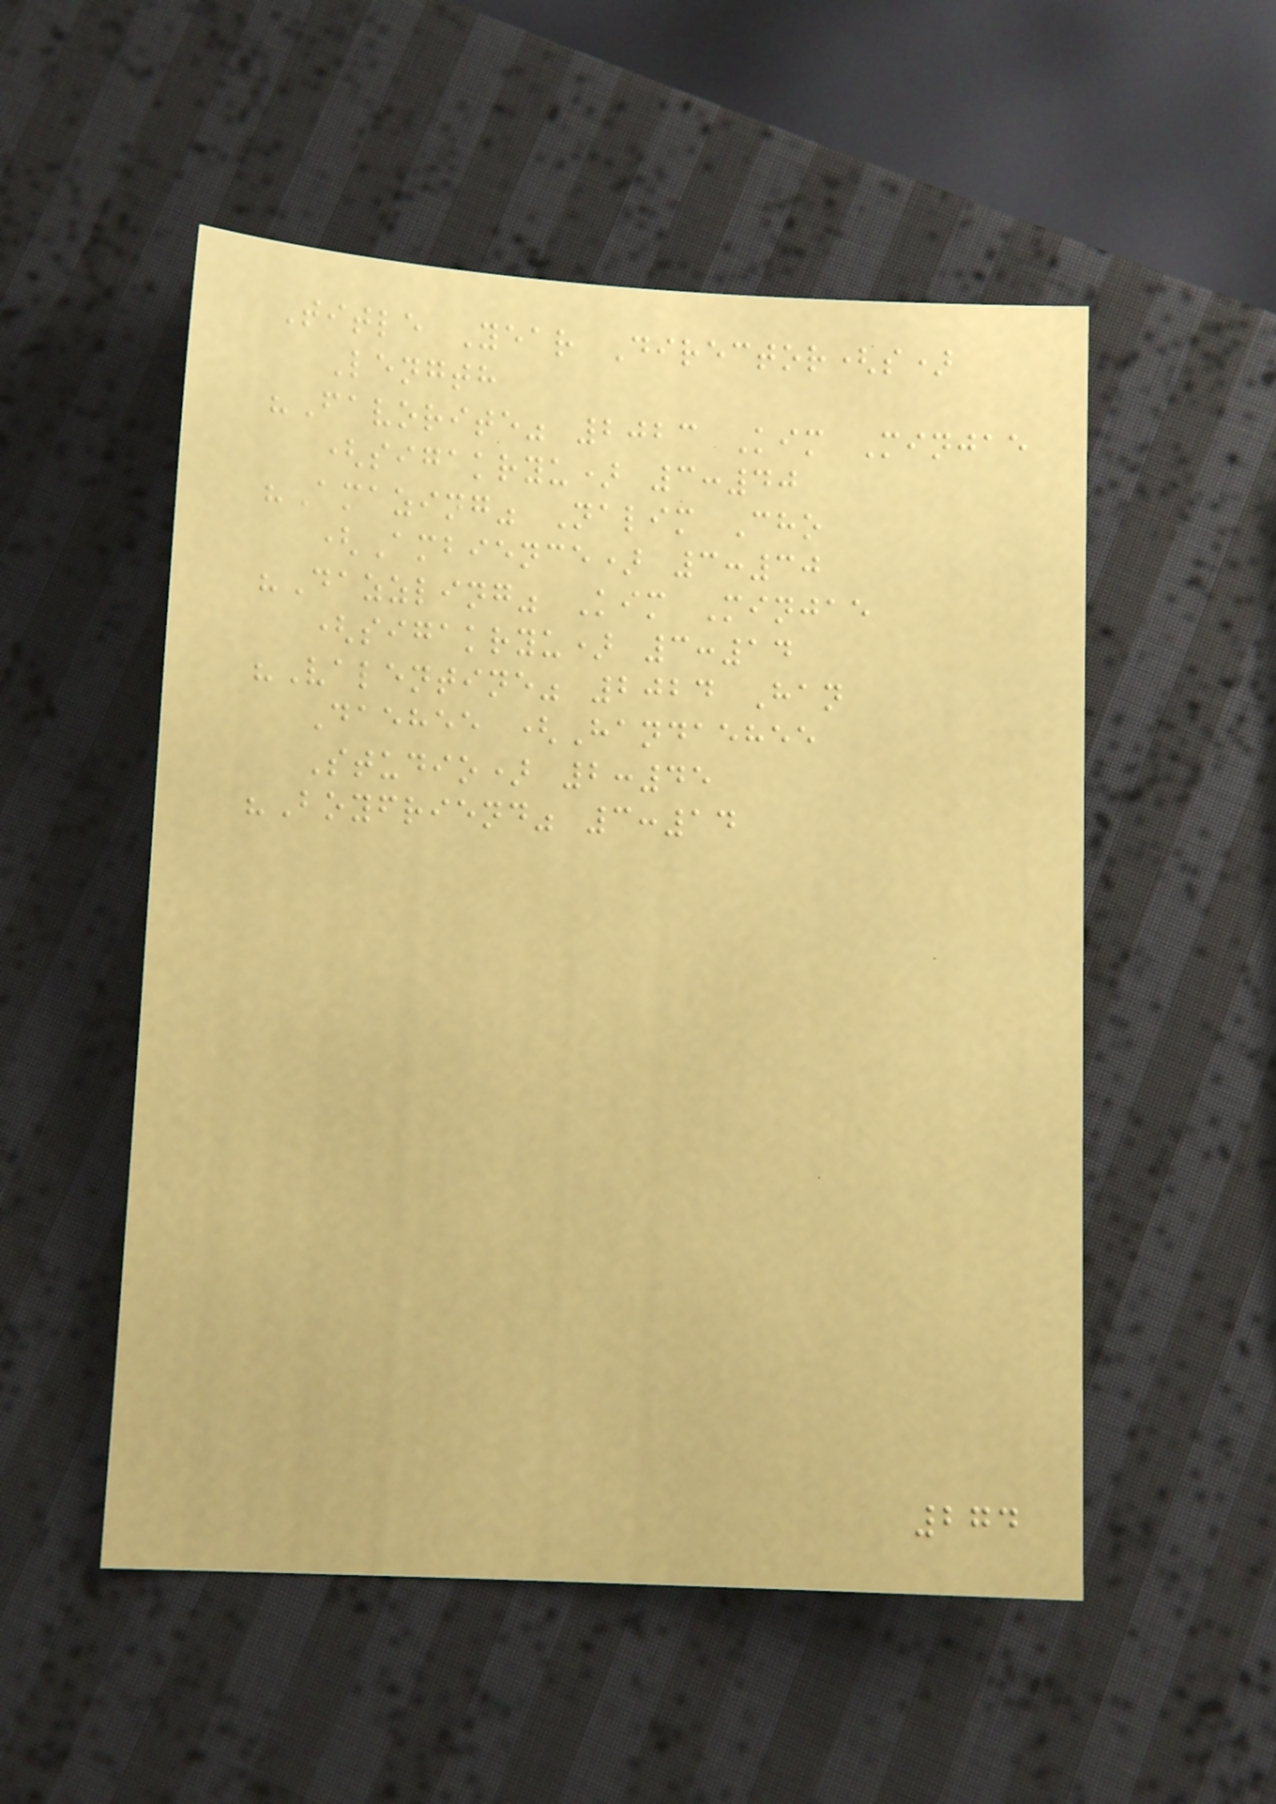Title Year Director(s)
Length
"Favorite" 2023 Kim Minjae
(sigakryu) 3:40
"Amazing" Nalim Cho
(Ambience) 3:30
"Dazzling" Kim Minjae
(sigakryu) 3:14
"Valentine" 2024 Han
Daehee (Handaehee
Studio) 2:45
"Boyfriend" 3:14
274
